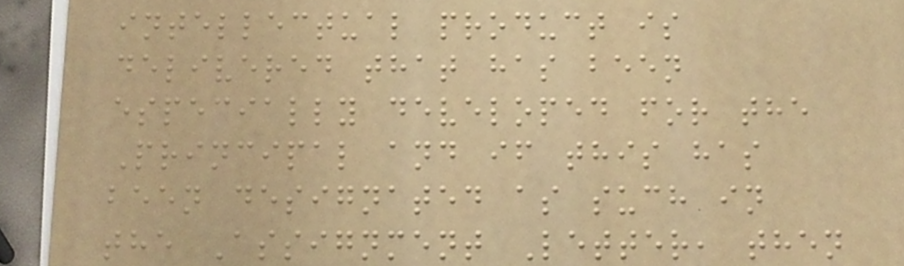intellectual product is
delivered that has been
especially developed for the
Principal and if this has
been designated as such in
the Assignment Letter, then
